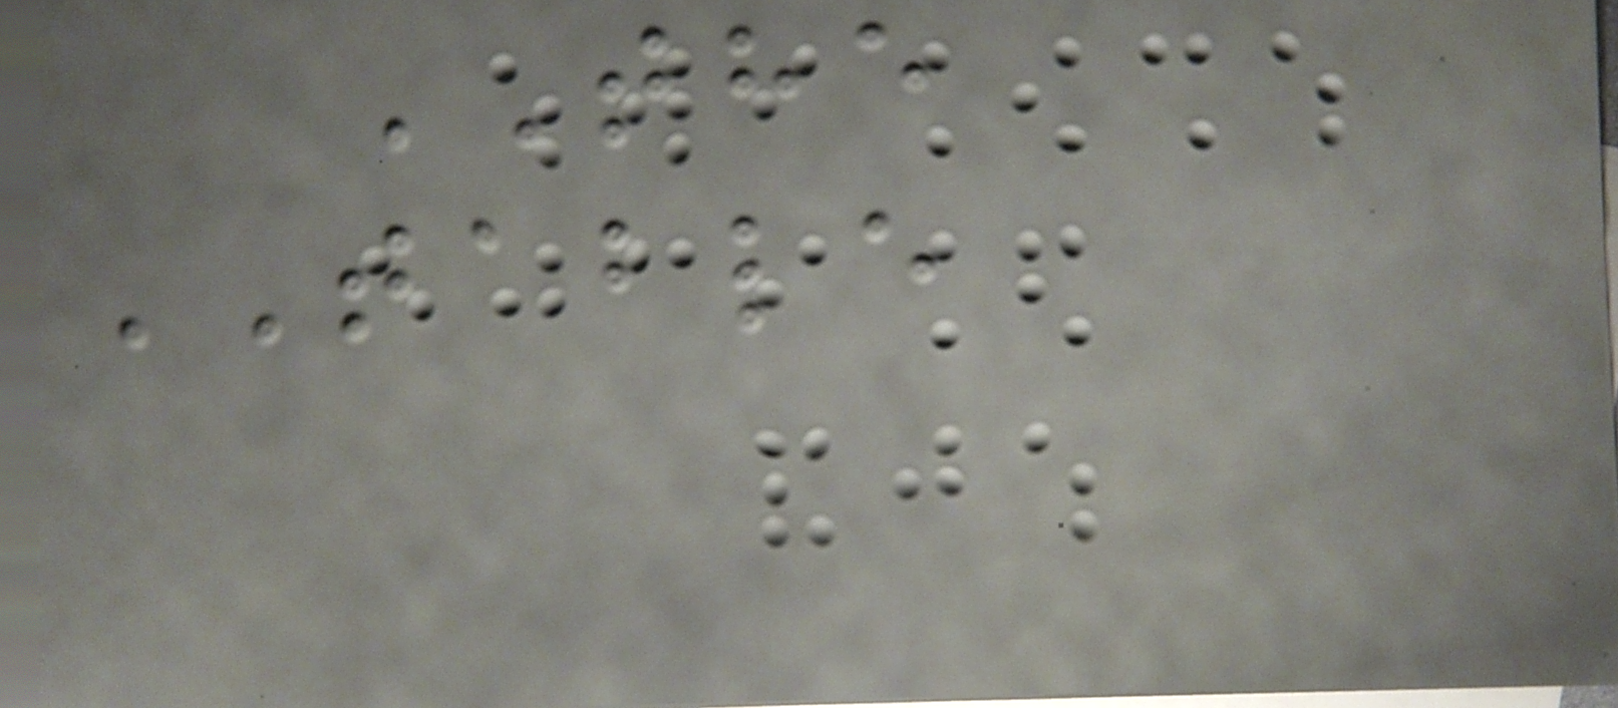THE
TABLE
